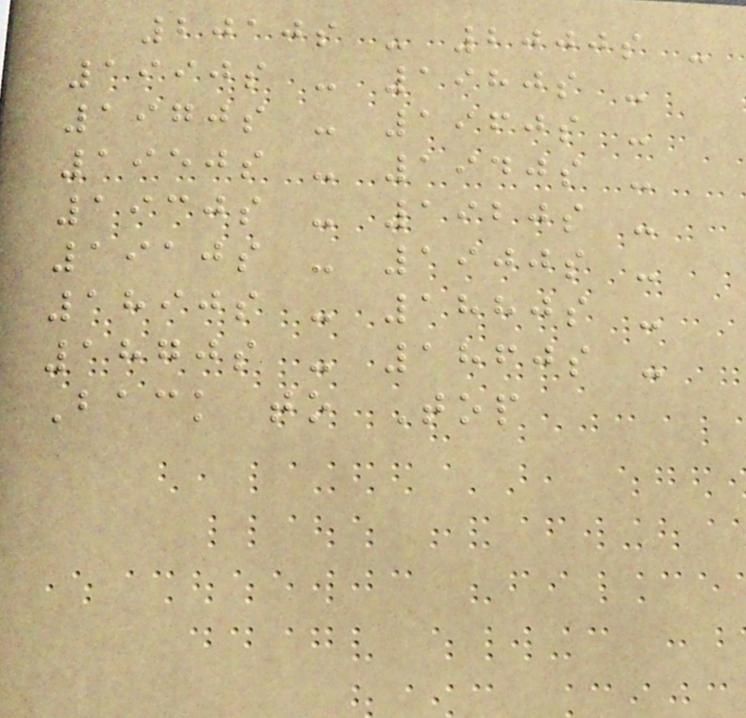2010s - 2000s -
1990s - 1980s -
1970s - 1960s -
1950s - 1940s -
1930s - 1920s -
1910s - 1900s -
1890s - 1880s -
1870s - 1860s -
Back to Top
